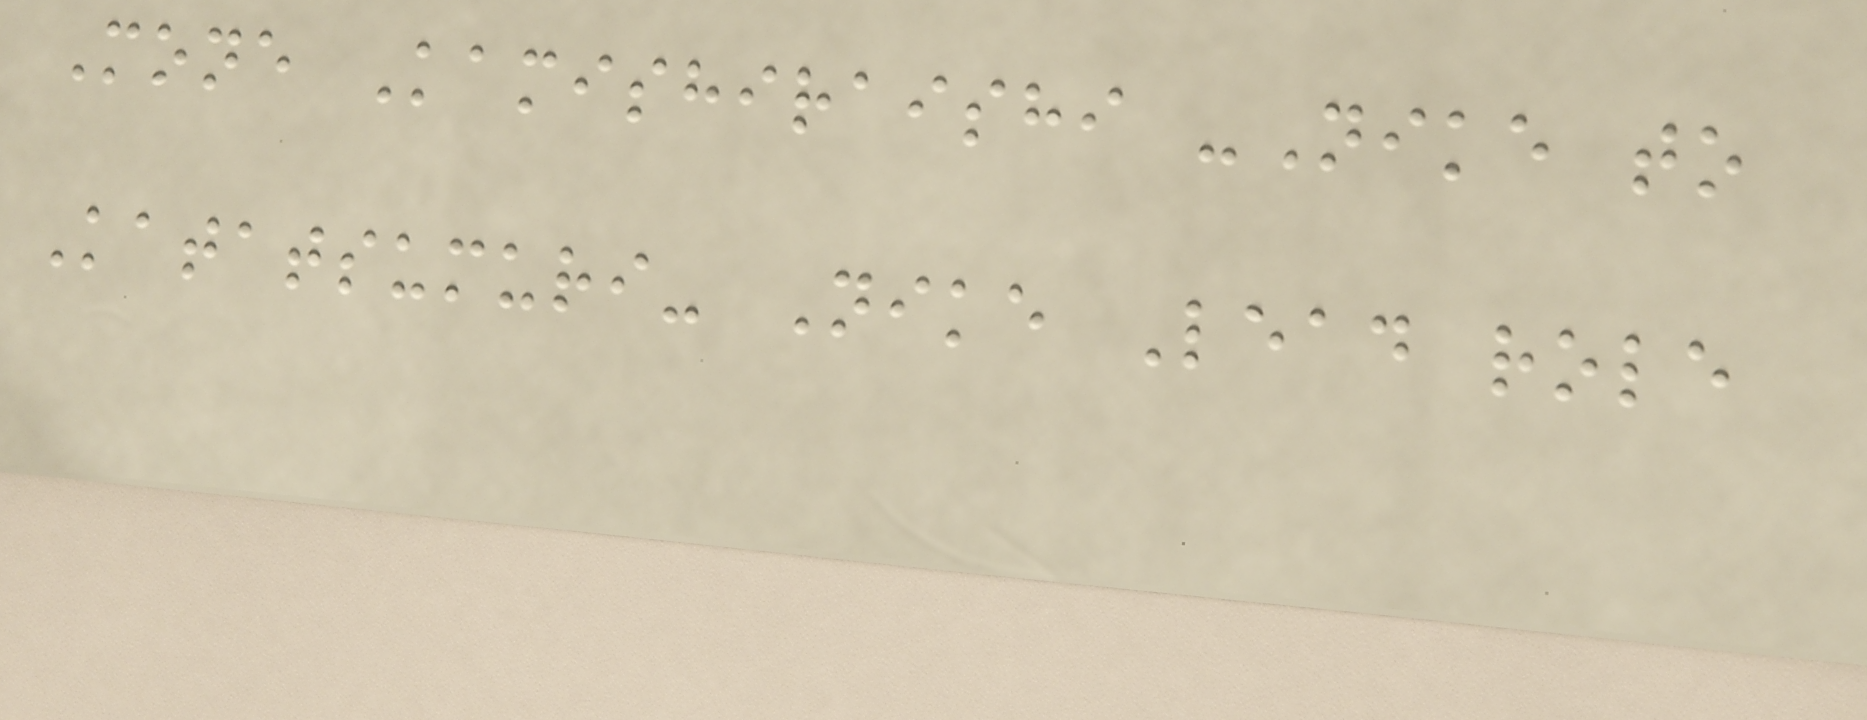Mone Kamishiraishi -Nike to
Katatsumuri- Nike Lead role
